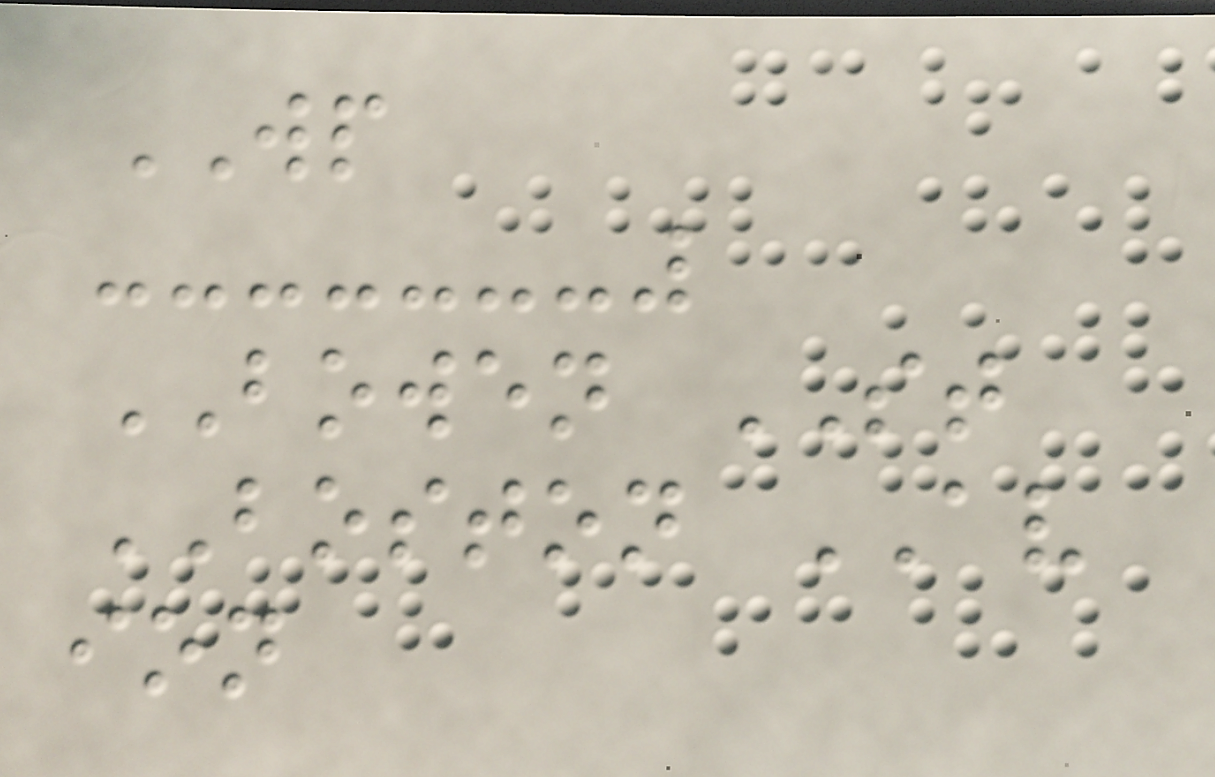WP
BOWEN ST
BOSTON AV
ion
